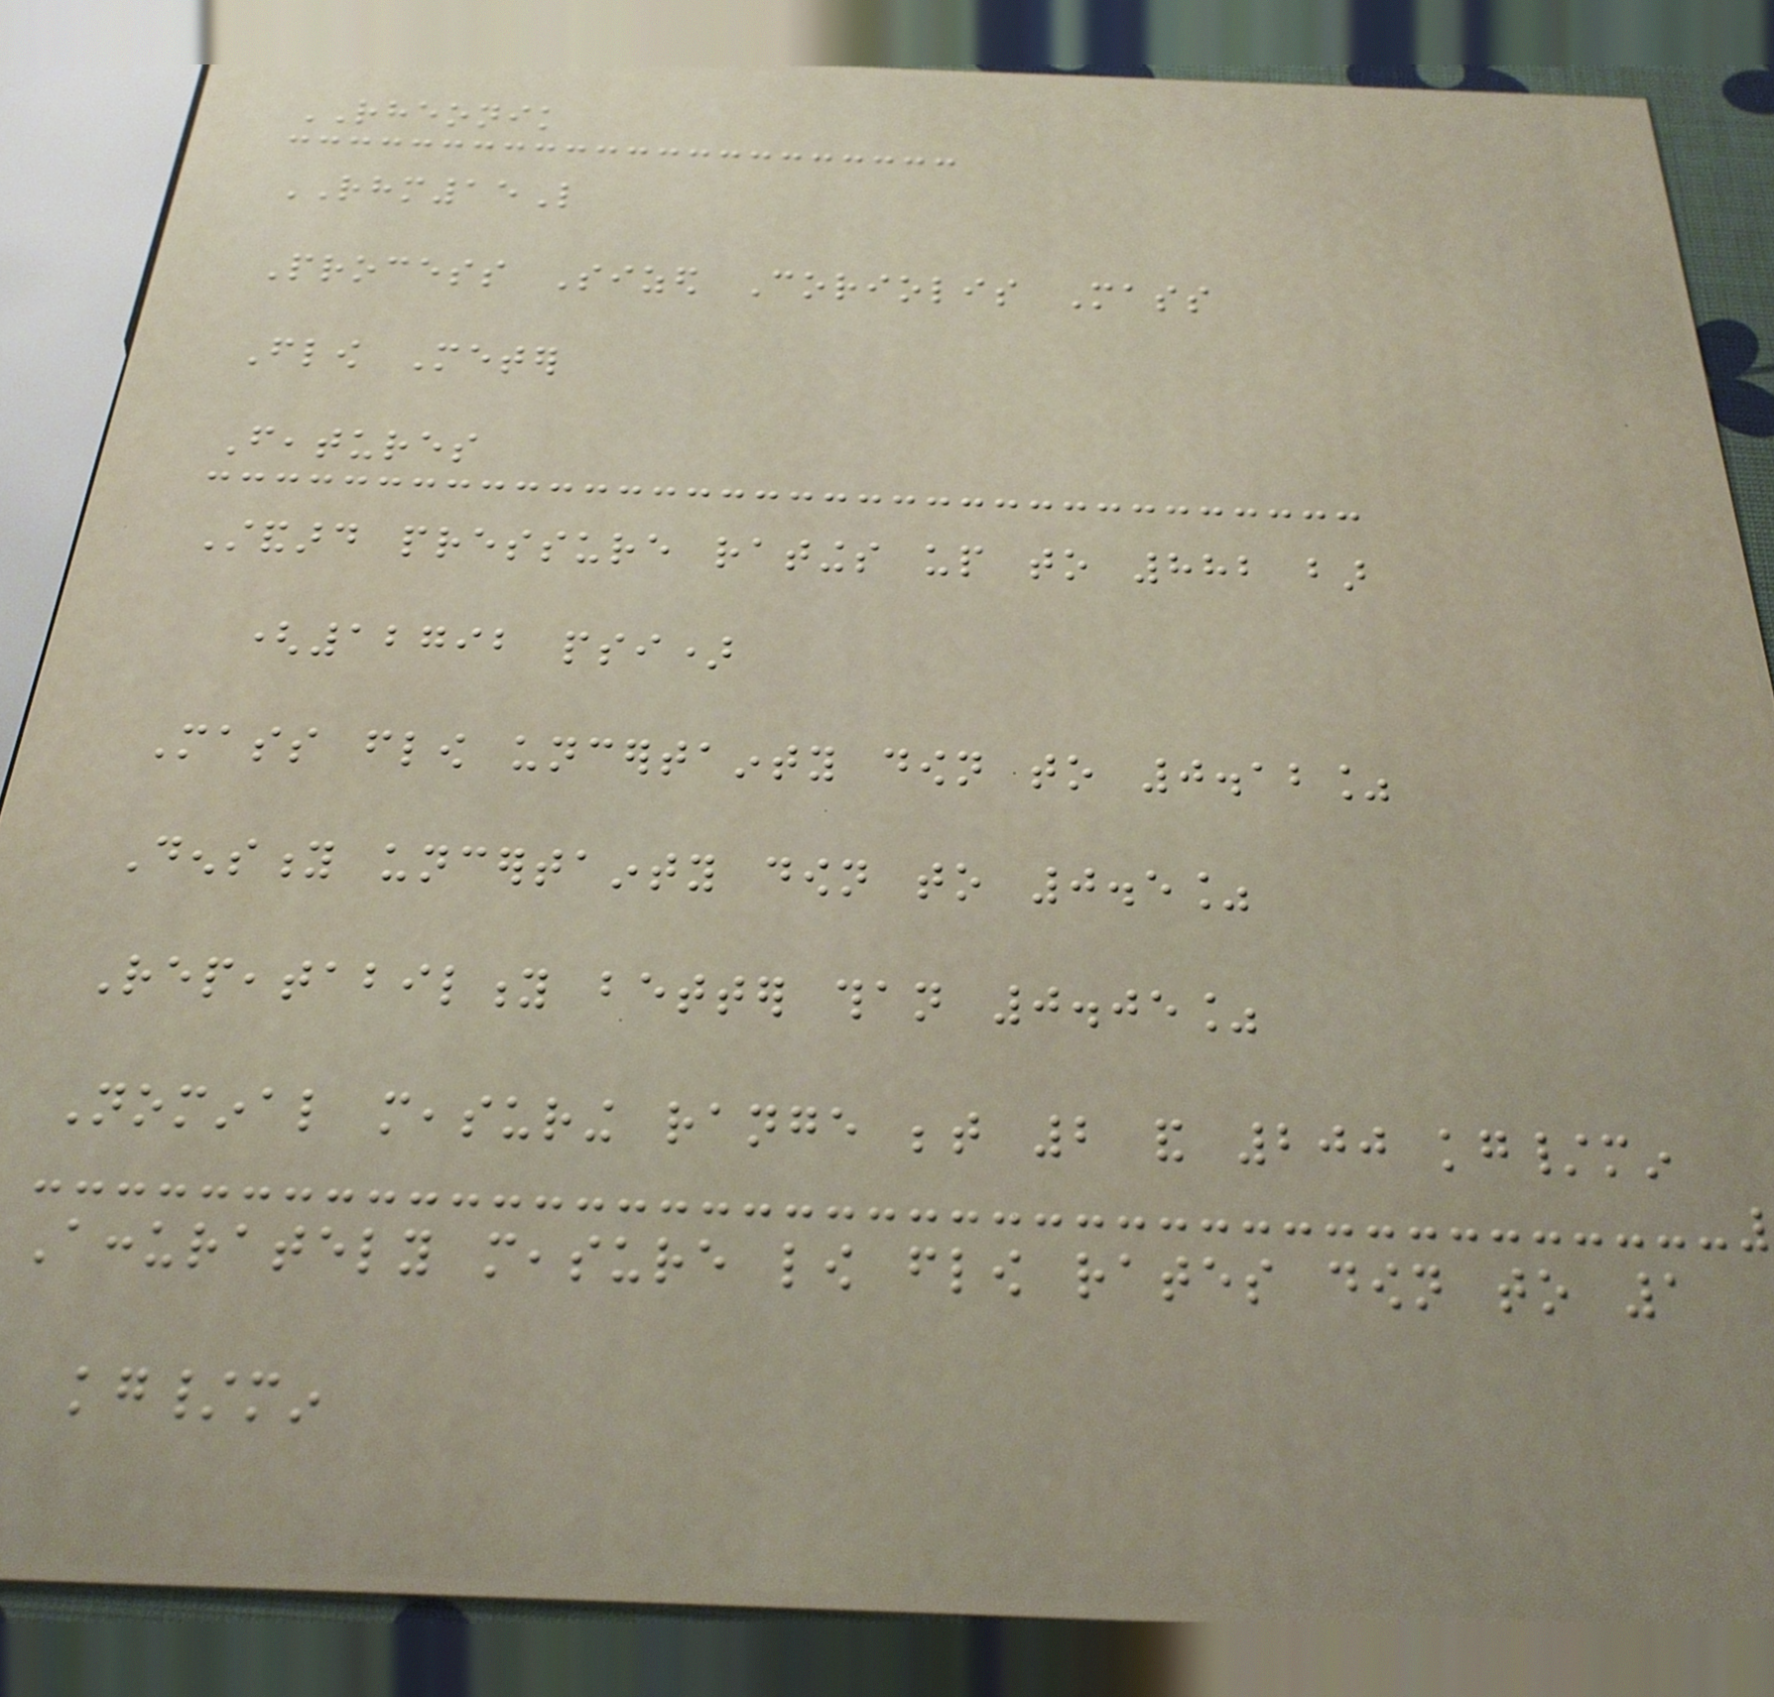RHEONIK
RHM15L
Process Sized Coriolis Mass
Flow Meter
Features
Standard pressure ratings up to 882 bar
(12792 psi)
Mass flow uncertainty down to 0.12%
Density uncertainty down to 0.5%
Repeatability better than 0.05%
Nominal measuring range between 2 and 200 kg/min
Accurately measure low flow rates down to 1
kg/min
